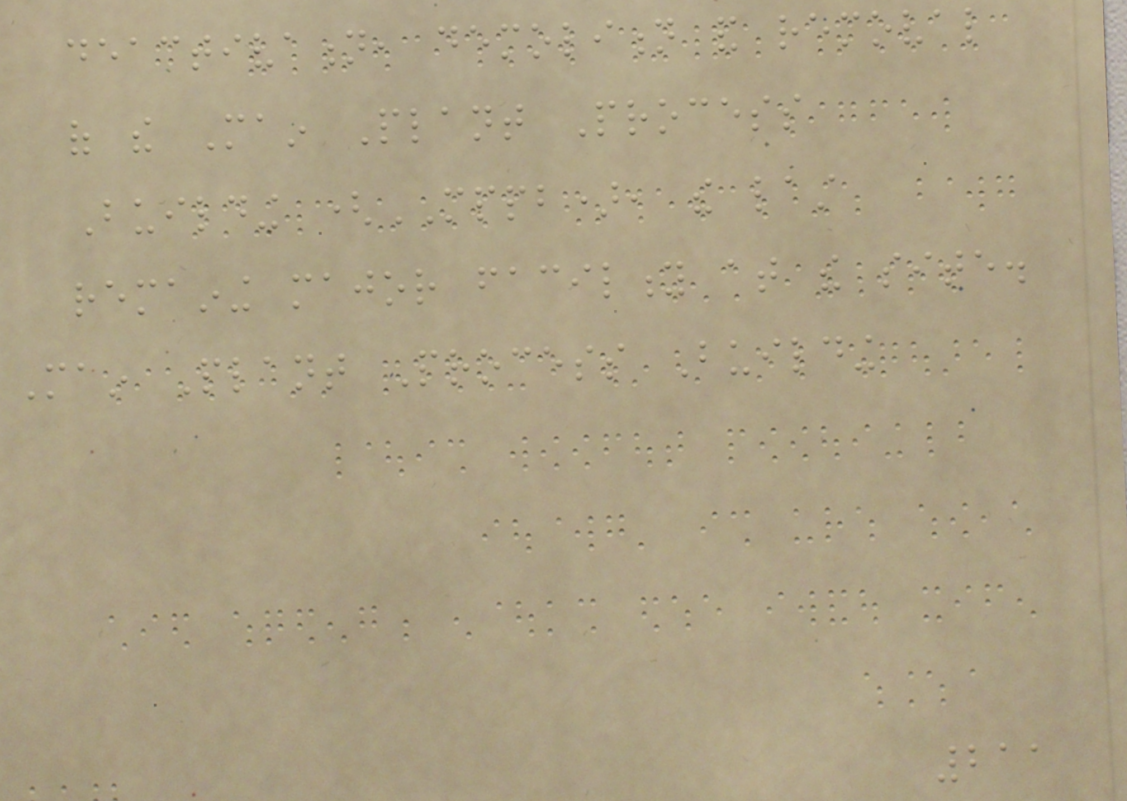deactivation, demolition and removal
of the Main Plant Process
Building (MPPB), the last
remaining major facility at the site.
Main Plant Process Building
211
